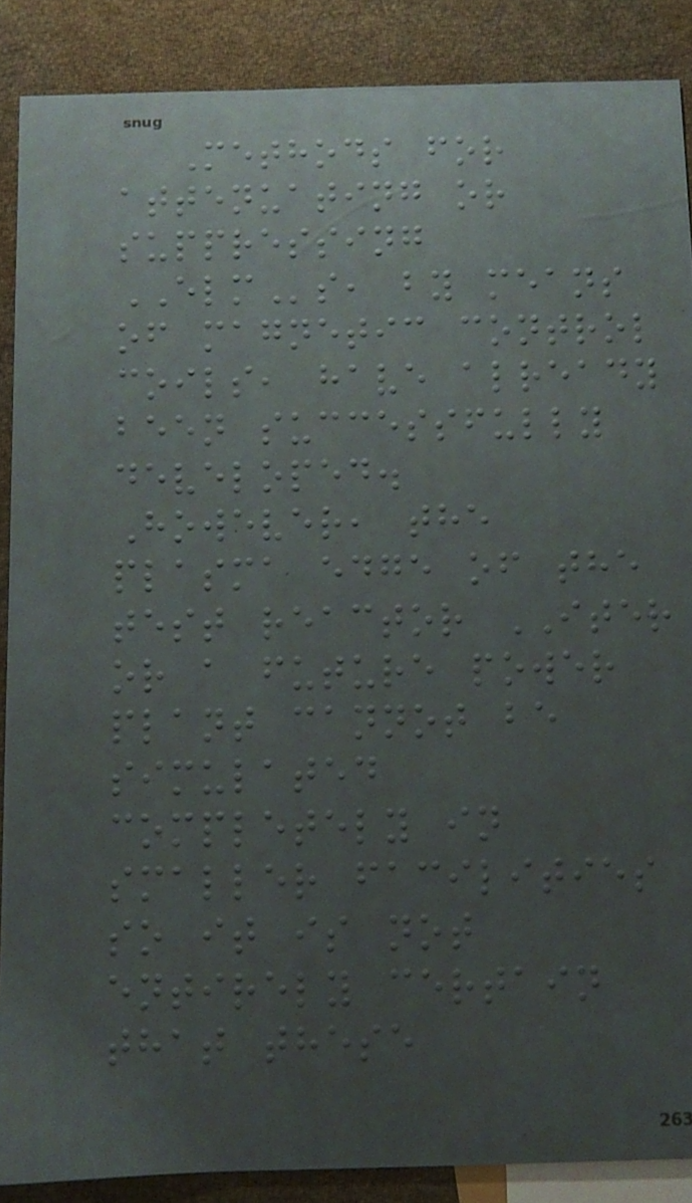Methods for
attenuating or
suppressing
ELMs, by means
of magnetic control
coils, have already
been successfully
developed.
However, the
plasma edge of the
test reactor ITER
or a future power
plant cannot be
simulated
completely in
smaller facilities
so it is not
entirely certain
that these
